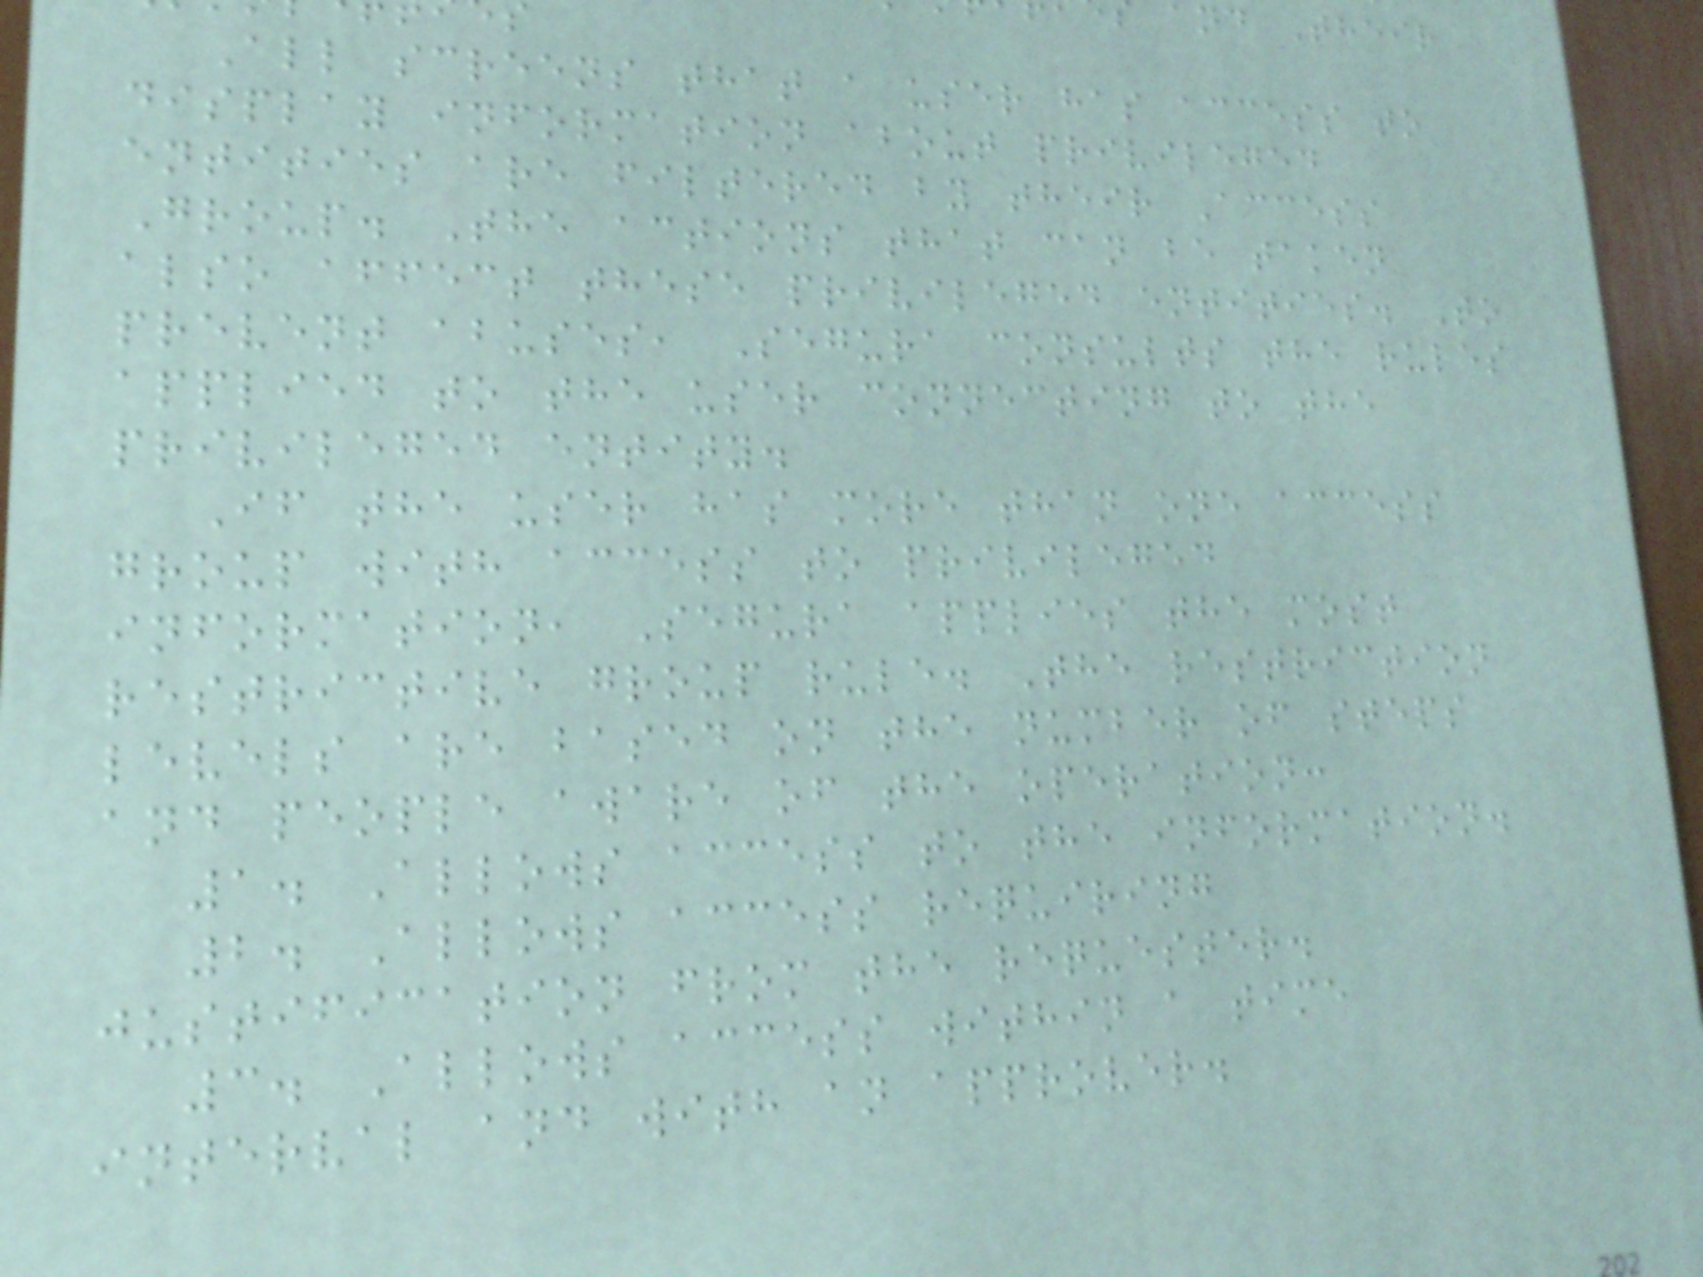and Their
All screens that a user has access to
display information about privileged
entities are filtered by their Access
Group. The actions that can be taken
also affect these privileged entities. To
prevent abuses, Segura consults the rules
applied to the user connecting to the
privileged entity.
If the user has more than one access
group with access to privileged
information, Segura applies the most
restrictive group rule. The restriction
levels are based on the number of steps
and people aware of the operation:
1. Allows access to the information.
2. Allows access requiring
justification from the requester.
3. Allows access within a time
interval and with an approver.
